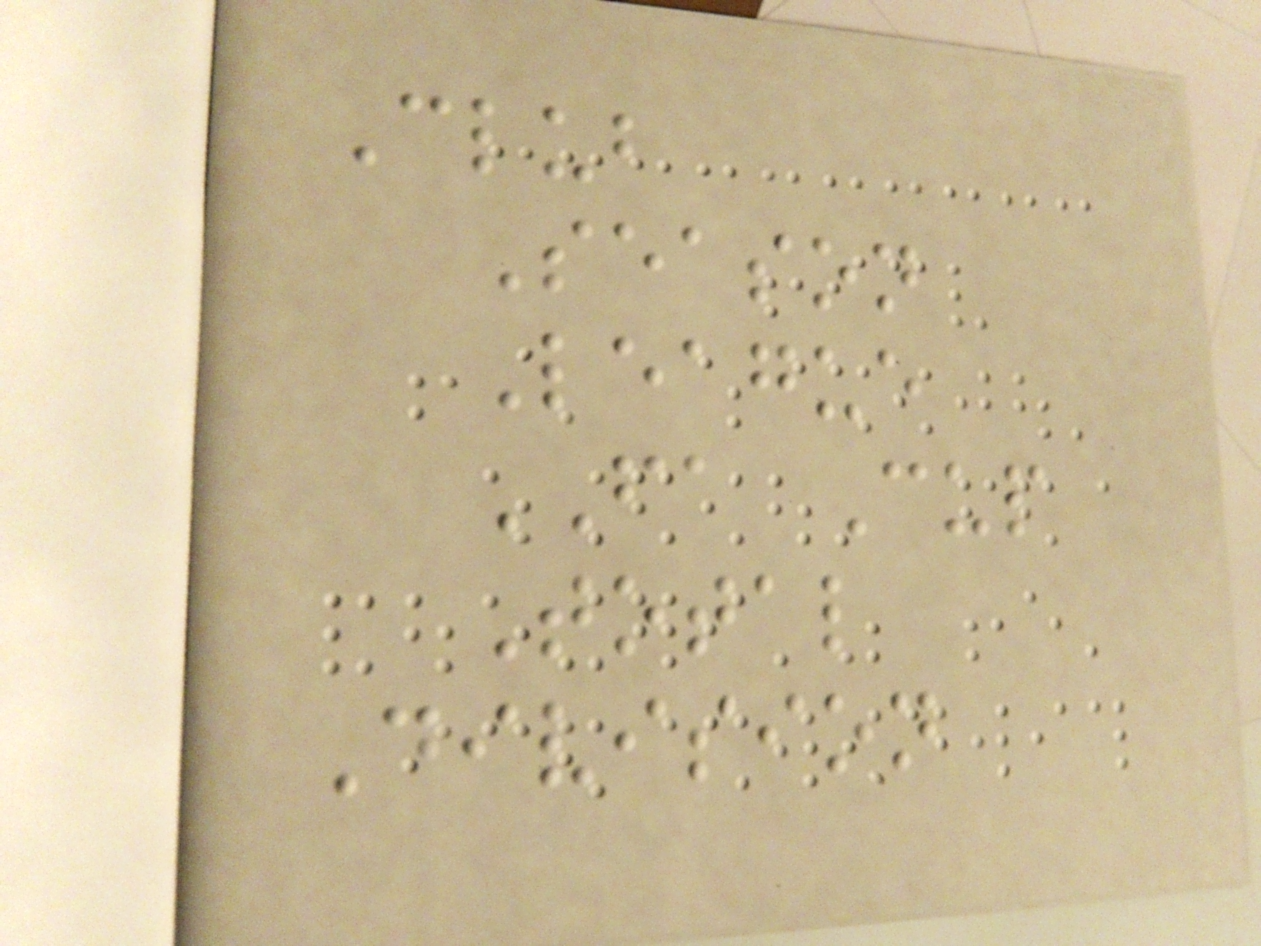Club
Season
League
FA Cup
Total
Division
